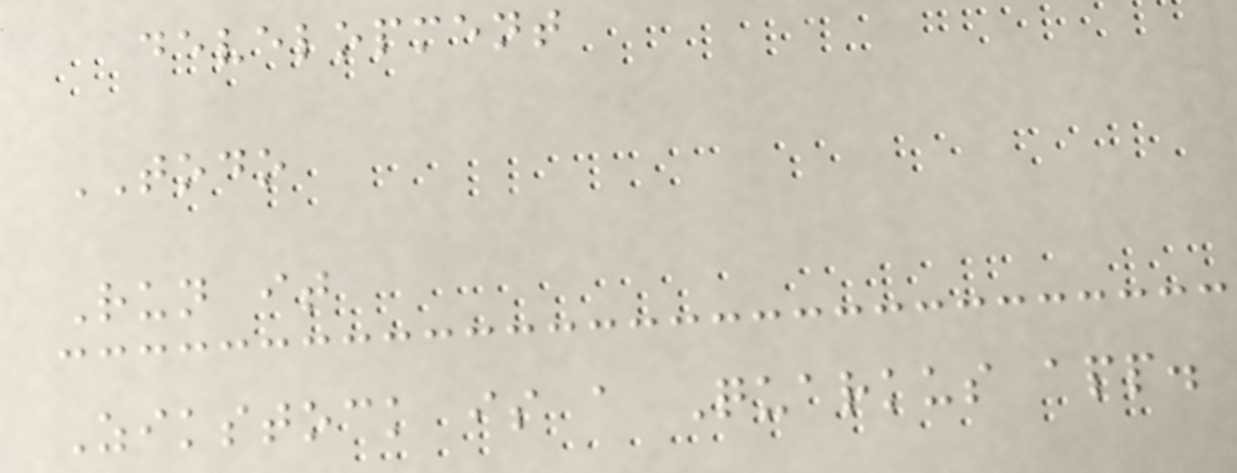development
TODO
Run it
Zikstock is a Quarkus app.
